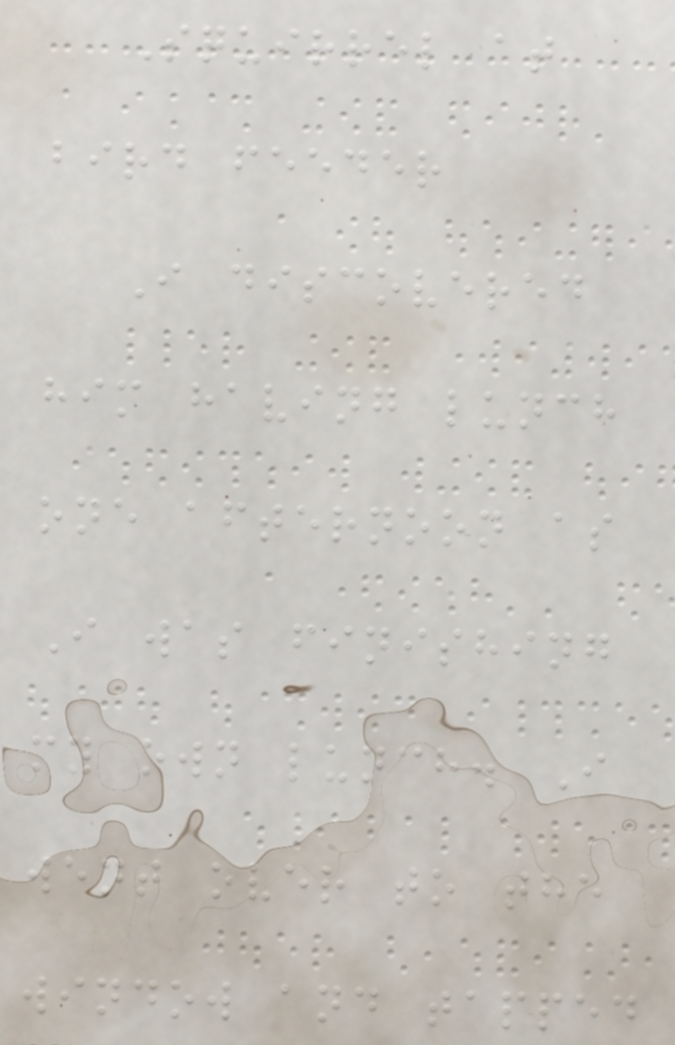Squirrel at
bird feeder
I discovered
him having lunch
one afternoon as
I was finishing
my own lunch. I
went over to the
window and tapped
